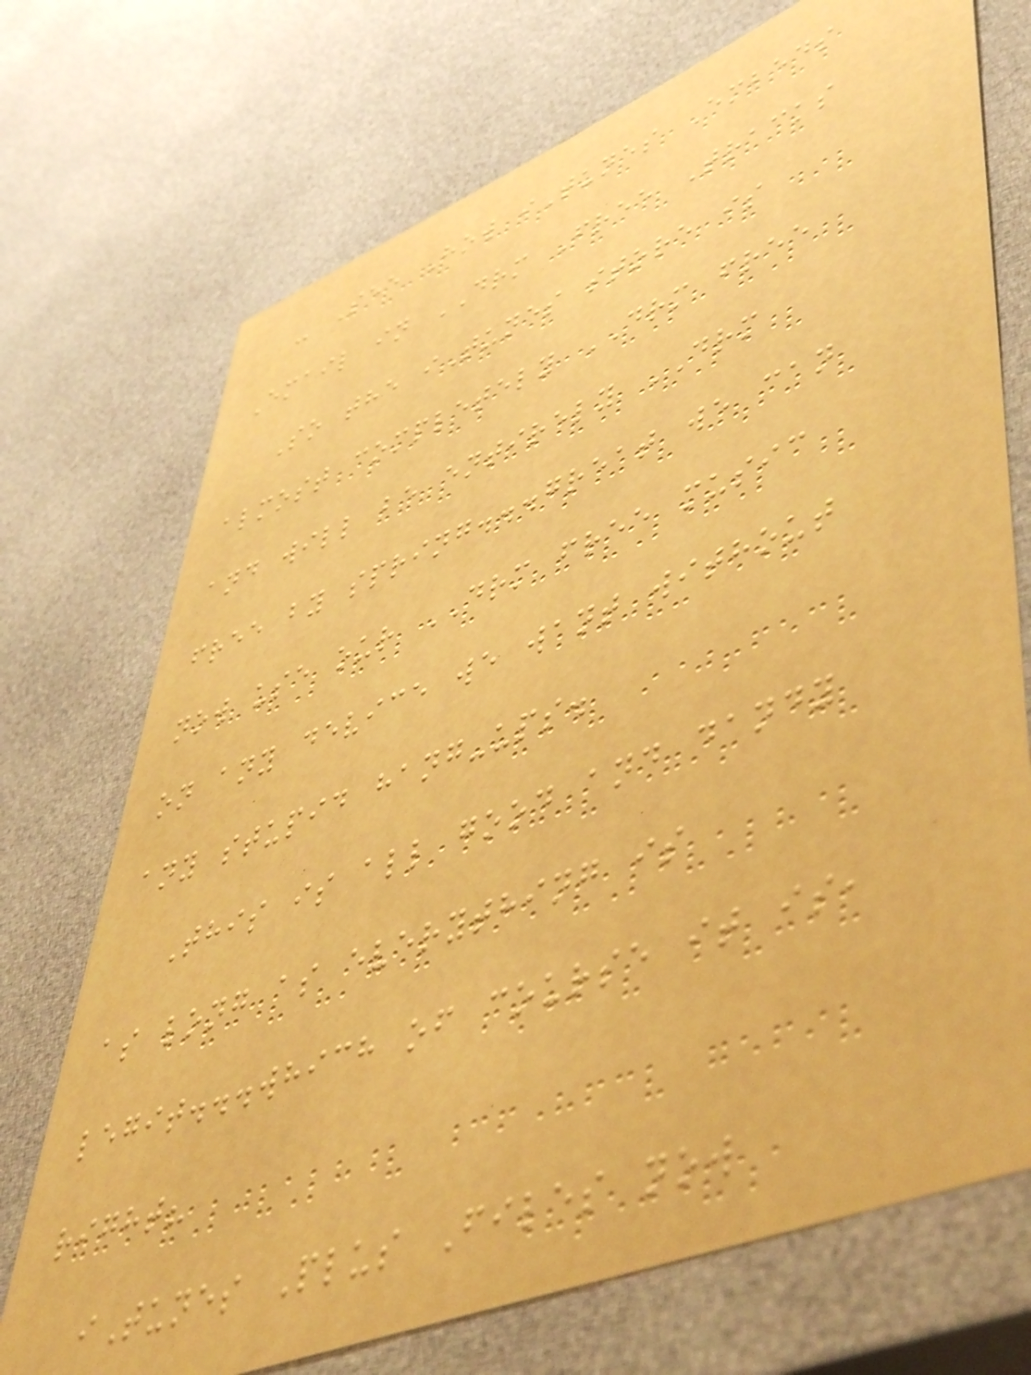- See How iTunes Embeds
Email in DRM Free Tracks
So the iTunes store is
almost completely DRM free
and will be entirely DRM
free by spring...great we can
now use our DRM free music
on any device we want without
any stupid hang-ups.
This is all good and dandy
as long as everything is
legit...which of course it is,
right?
iTunes Plus Files now
